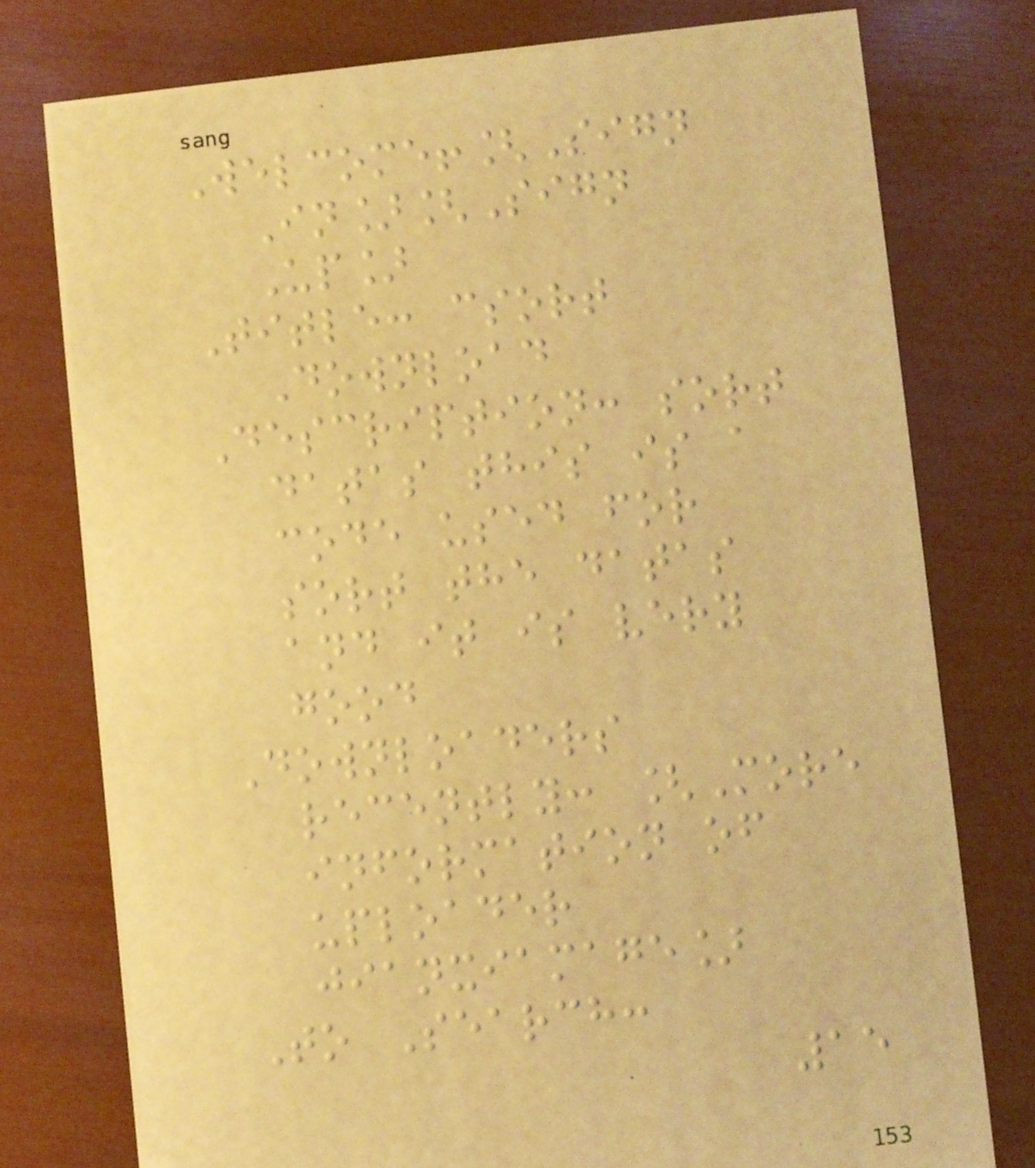Welcome![Sign
In][Sign
Up]
Title: csort
Download
Description: sort
datas this is a
code used for
sort the datas
and it is very
good
Downloaders
recently: [More
information of
uploader
jianxiamage]
To Search:
15
